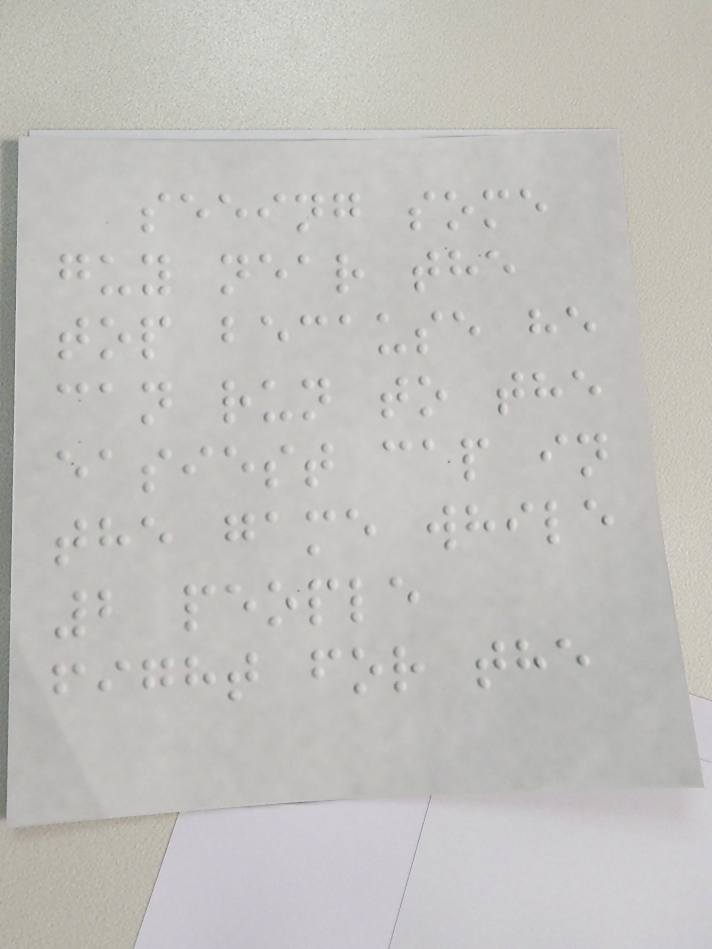seeing some
guy near the
top because he
can run to the
easiest cap in
the game while
2 people
fight for the
